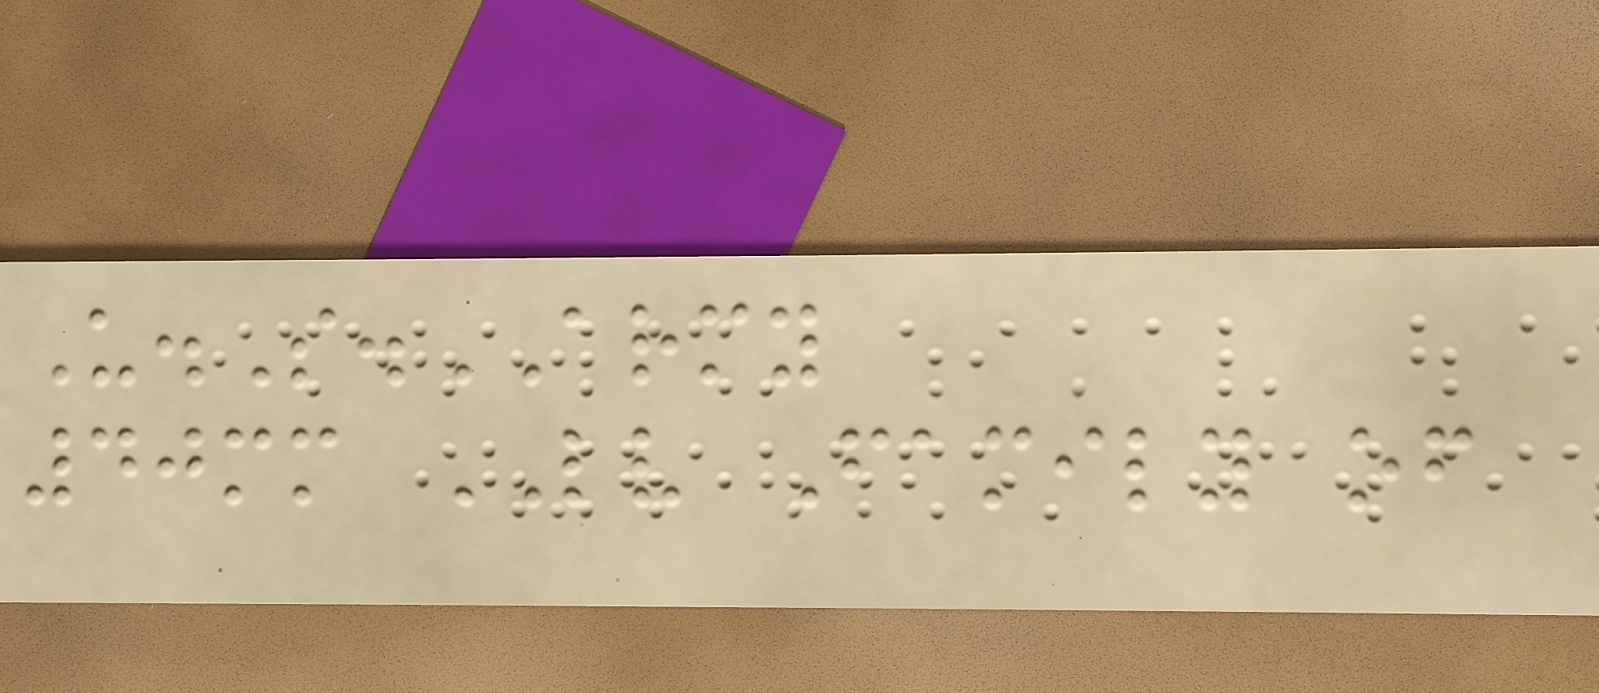U.S.ARMY
40mm LV Family of
